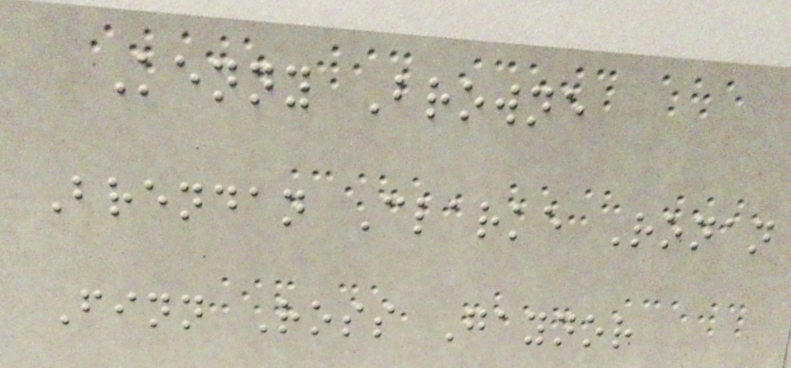Kenny Browne
Brendan Clarke Ronan
Finn Ross Gaynor
